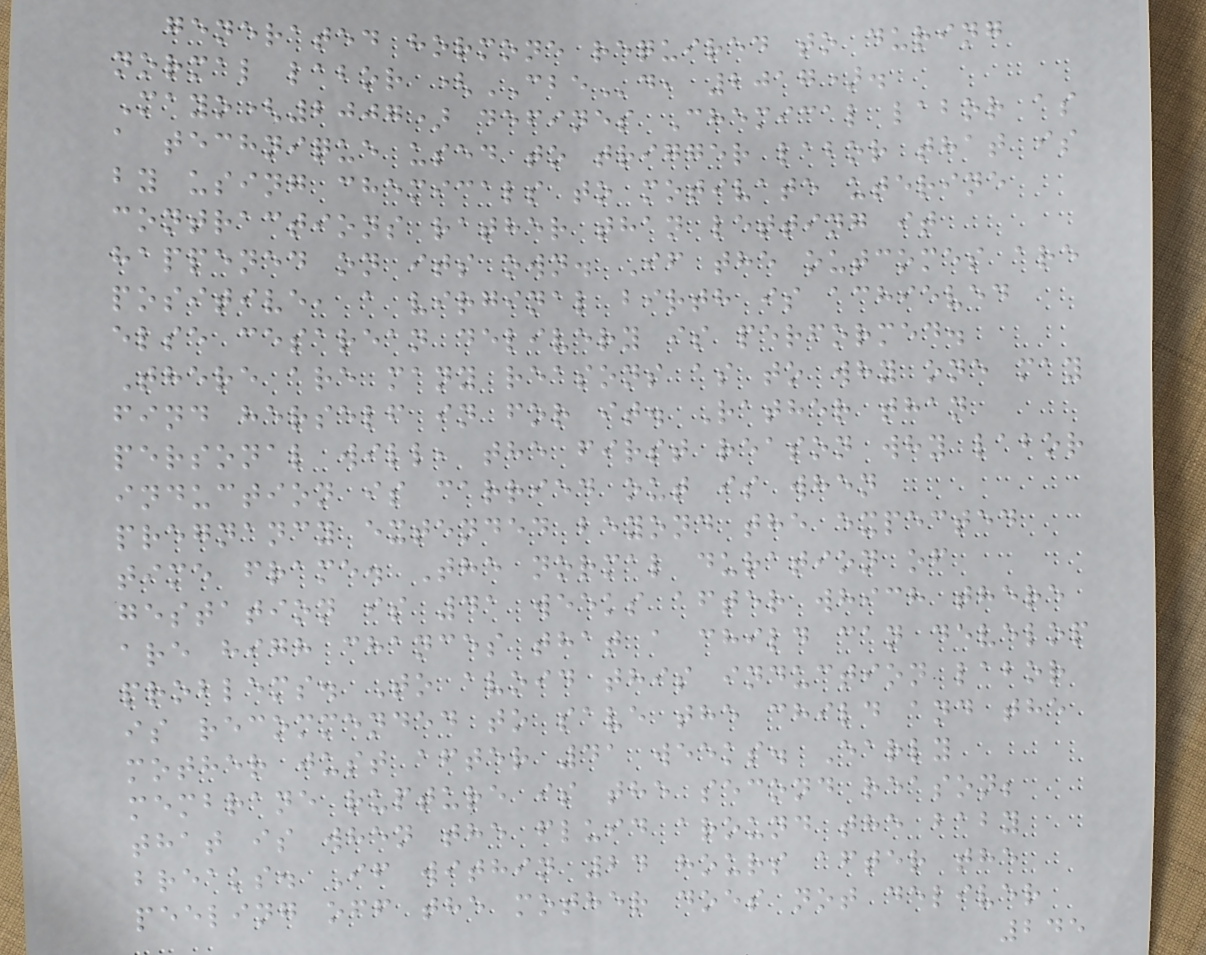generated hormone required to during
normal labor (CBEd, 2017).
Mayo(2007) defines Chemical labor as
a technique used to trigger labor that is
by using chemicals to motivate uterine
contractions rather than letting it
happened on its own. If the outcomes are
positive, a virginal birth is achieved
else cesarean delivery is performed.
There are many reasons as to why one may
find herself in for it. Rather than
personal will, the first reason why labor
induction is carried out is when
pregnancy extended beyond the expected
time frame. The normal duration of
gestation is 41 weeks after which there
are high chances that a child can develop
problems. To avoid this induction labor
is recommended to save the child and the
mother just after 41 weeks. Early
membrane rupture is the second reason;
that is when the fluid around the baby
breaks. If within 24 hours after the
peeling off the mother does not deliver
245
